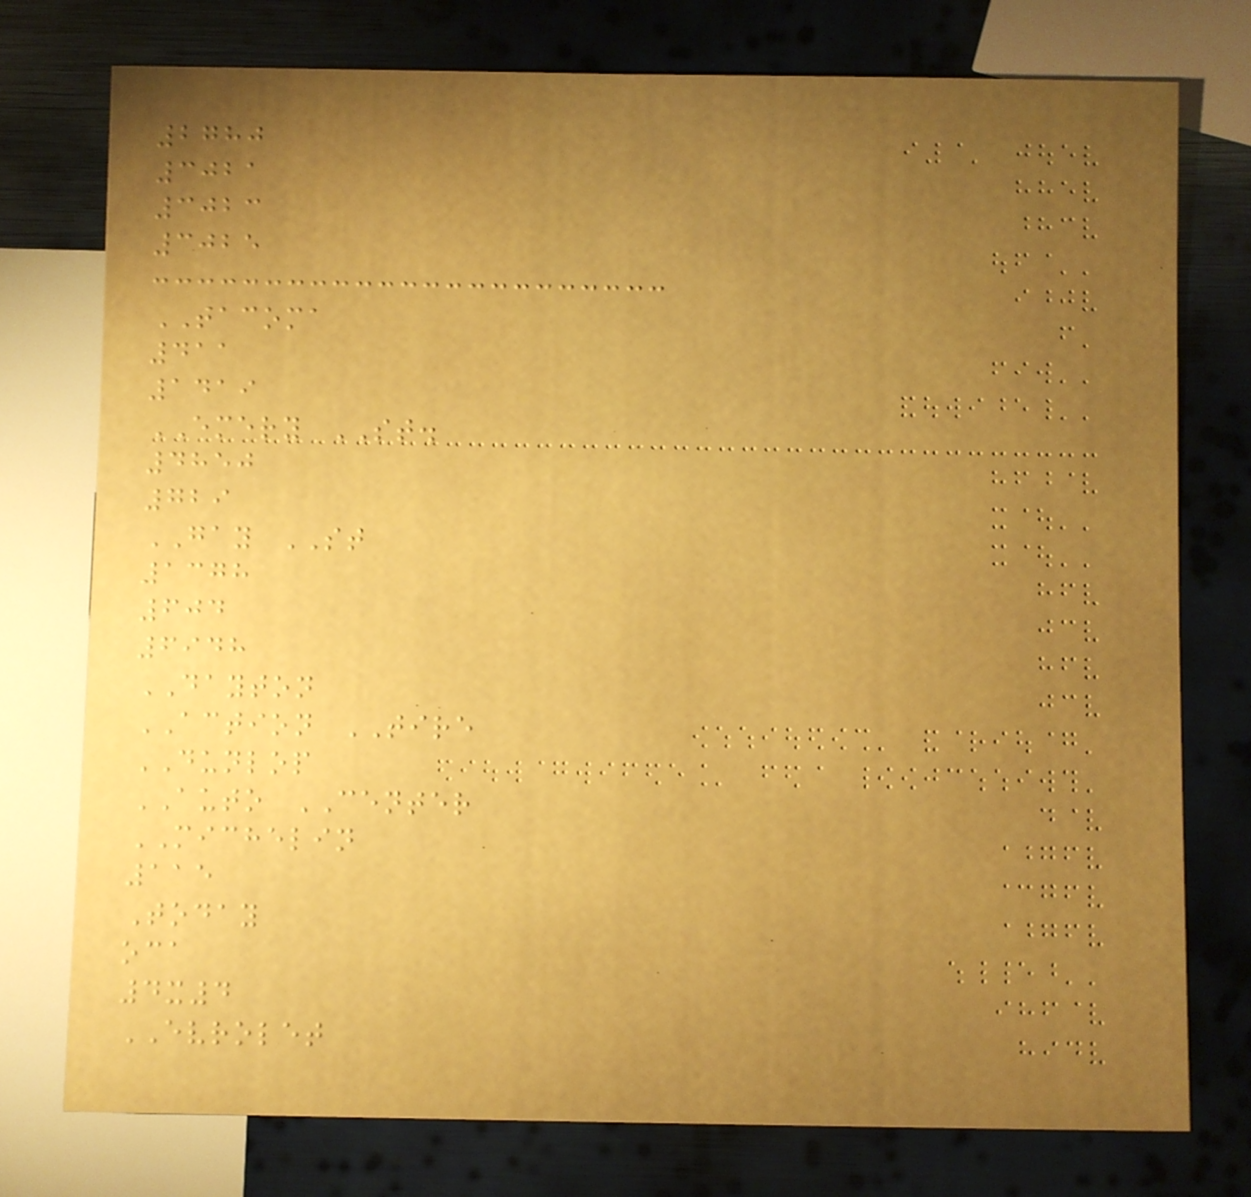2780
3021
3023
3025
TACOMA
411
1419
EMERY ST.
4850
729
GAY ST
1378
604
6948
DAYTON
ACTION TIRE
DUNLOP
AUTO CENTER
MICHELIN
115
Today
oca
4x4
EVROLET
